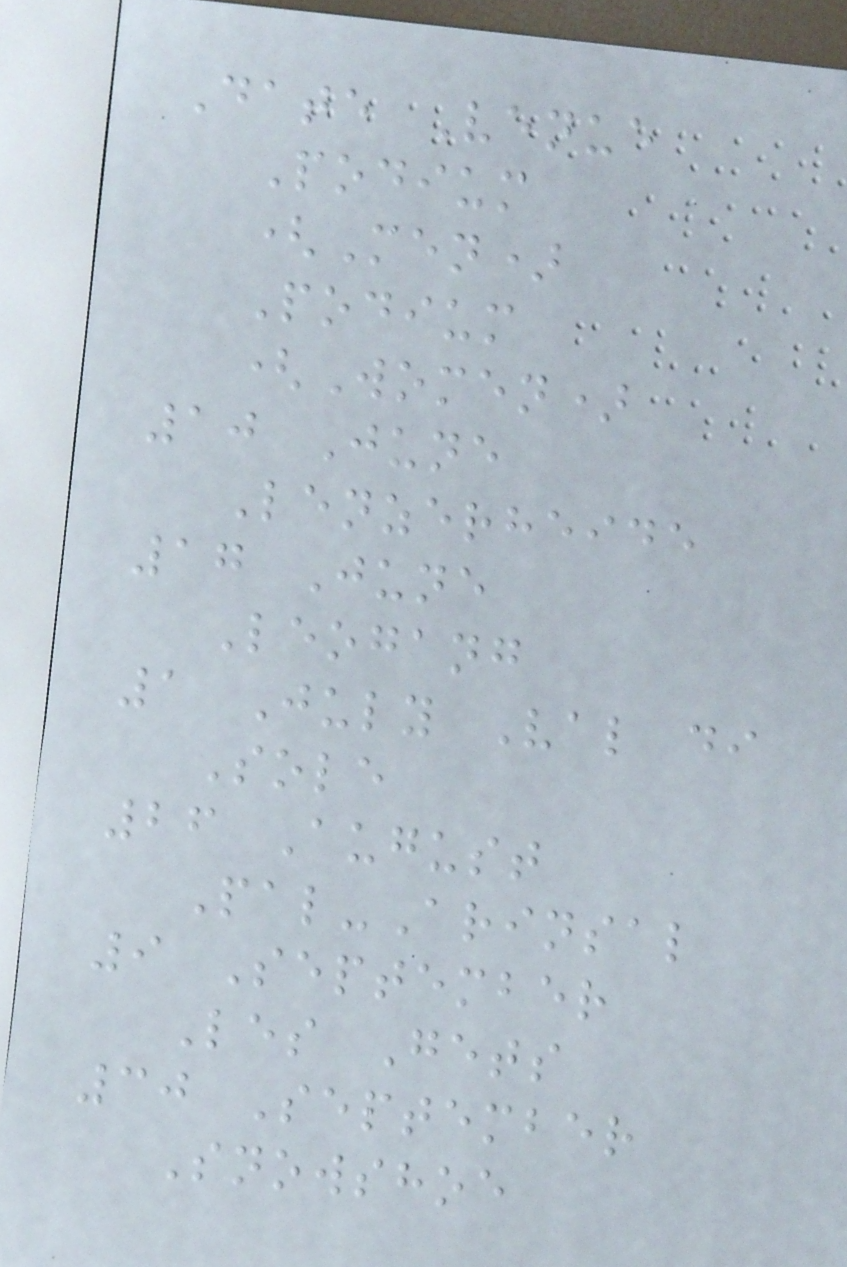Date Venue
Podium
(Men)
Podium
(Women)
10 June
Lenzerheide
17 June
Leogang
1 July Val di
Sole
26 August
Pal-Arinsal
9 September
Les Gets
30 September
Snowshoe
